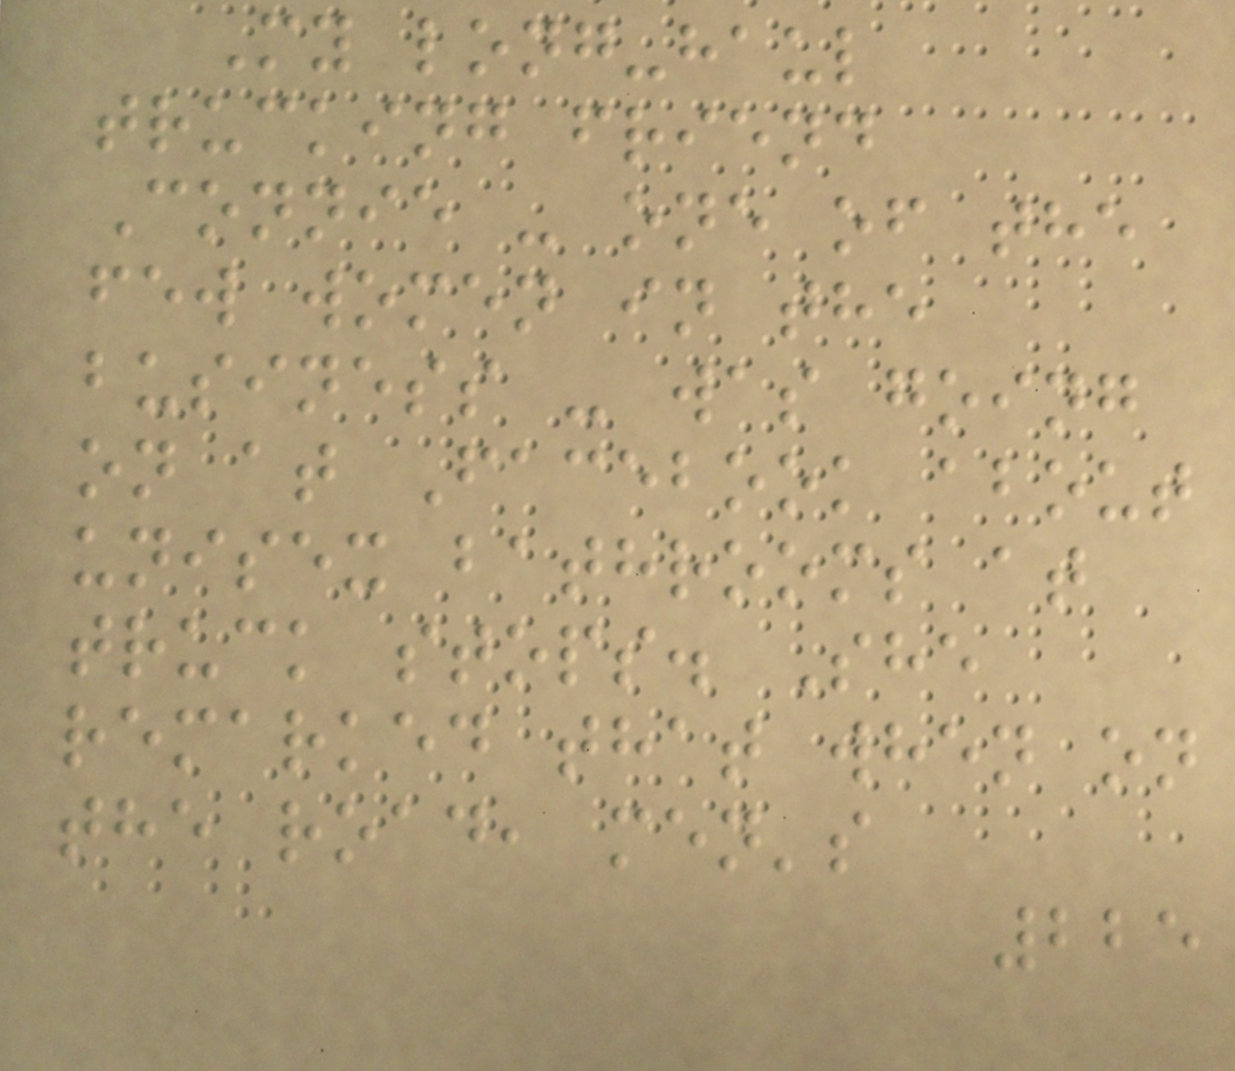My long-haul
trucking friend
Connie - one of the
few women in the
business - was going
on at Facebook about
unisex bathrooms at
truck stops. She
remarked that when on
the road, men's
225
